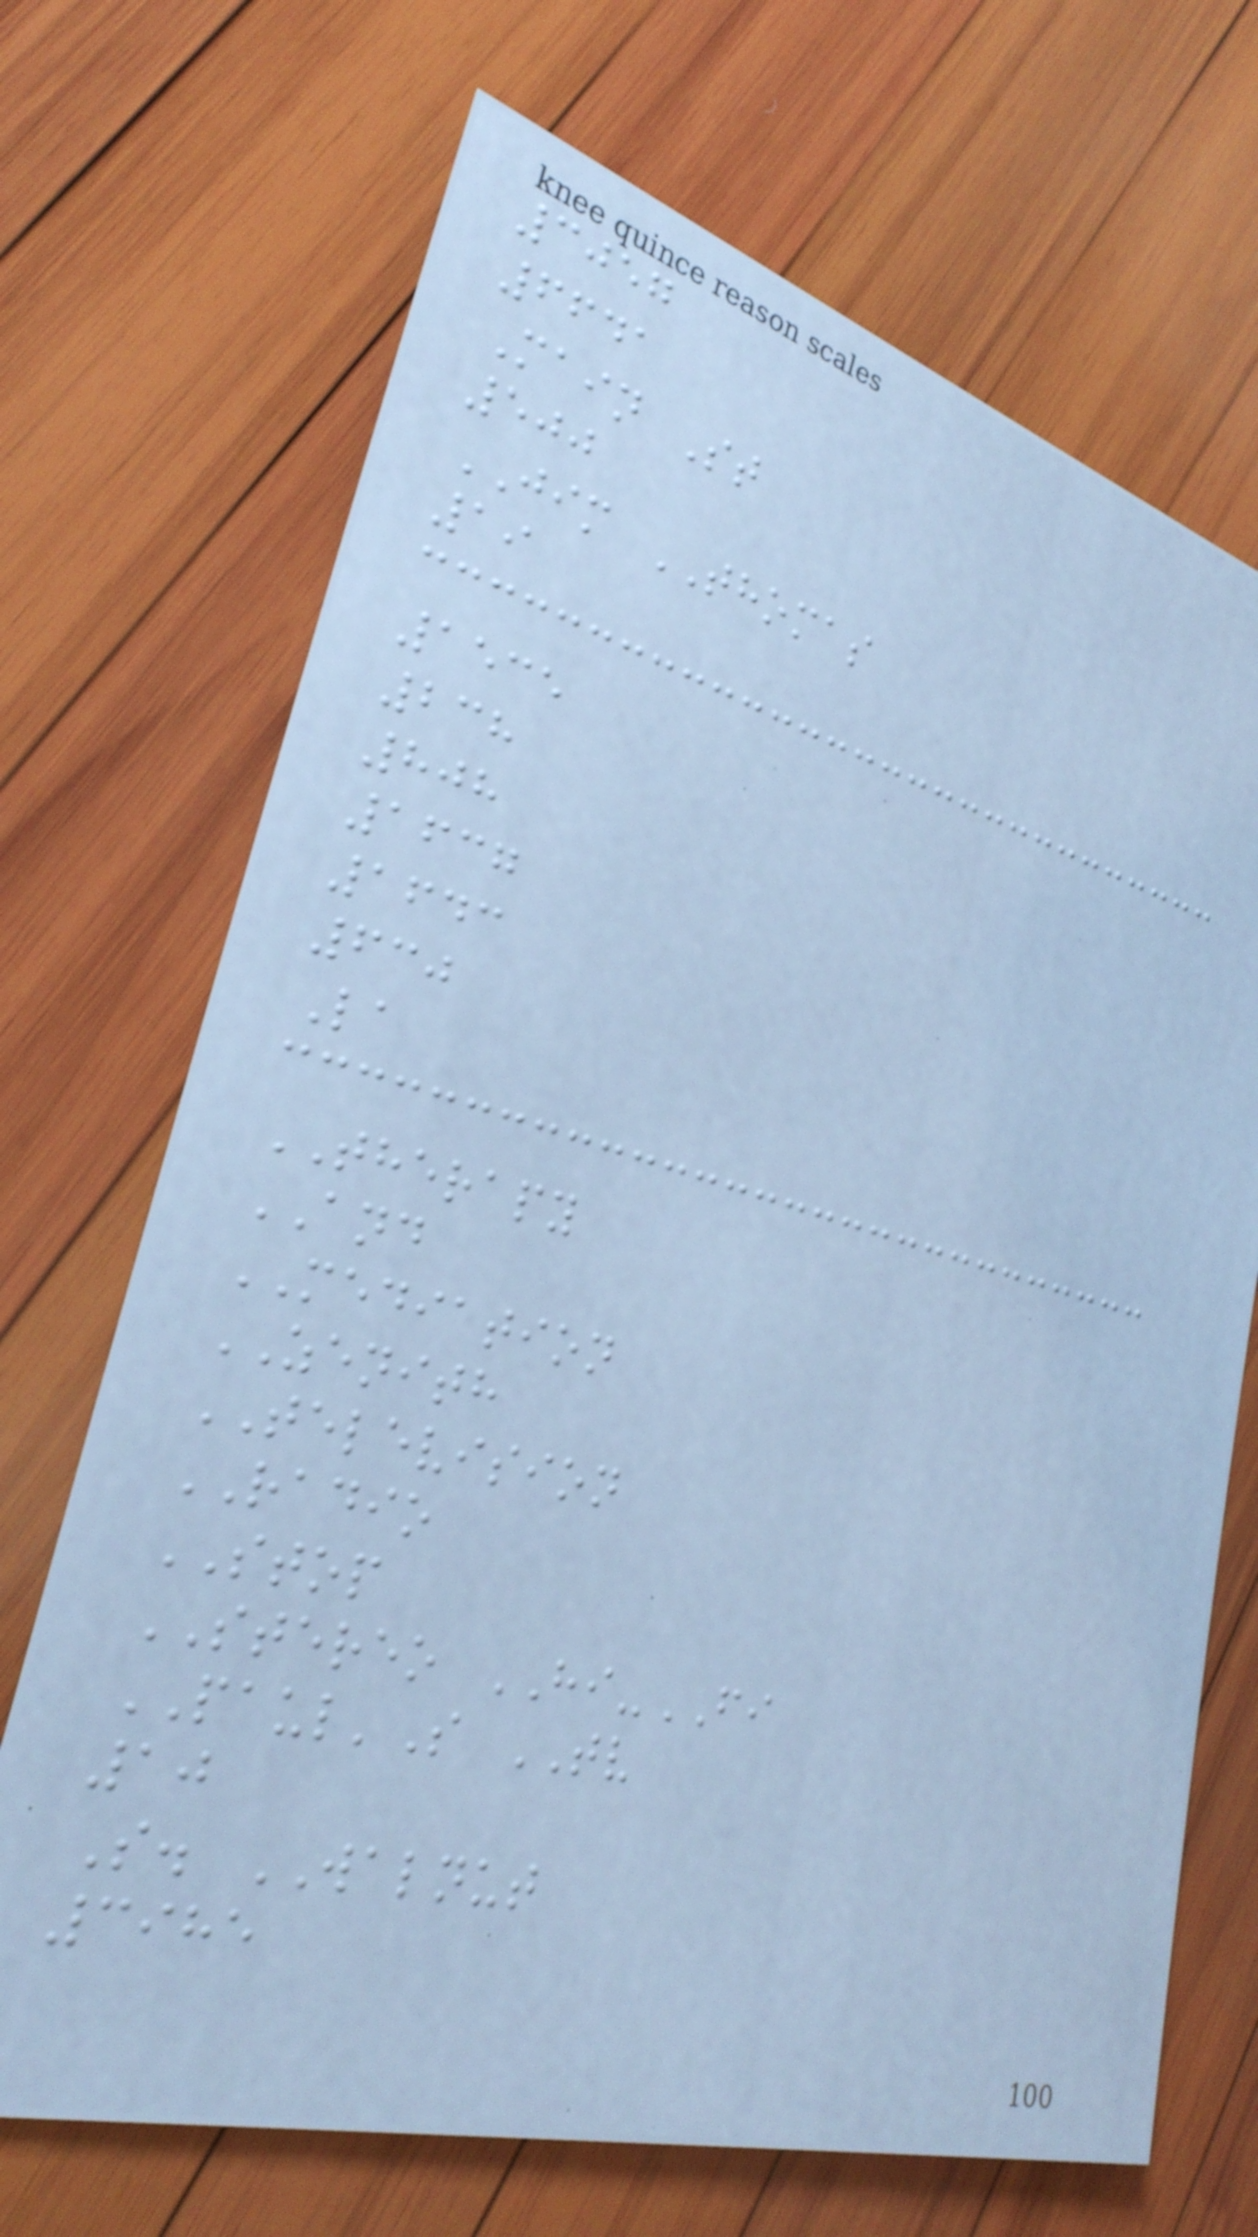3057
6641
Main St
500
JIM THOMAS
19
1535
238
808
1637
1643
630
La
THERAPY
AND
MEDIATION
ZENITH
TELEVISION
RADIO
STOP
STEREO HI-FI
PAUL'S TV
10
S. WALNUT
3985
